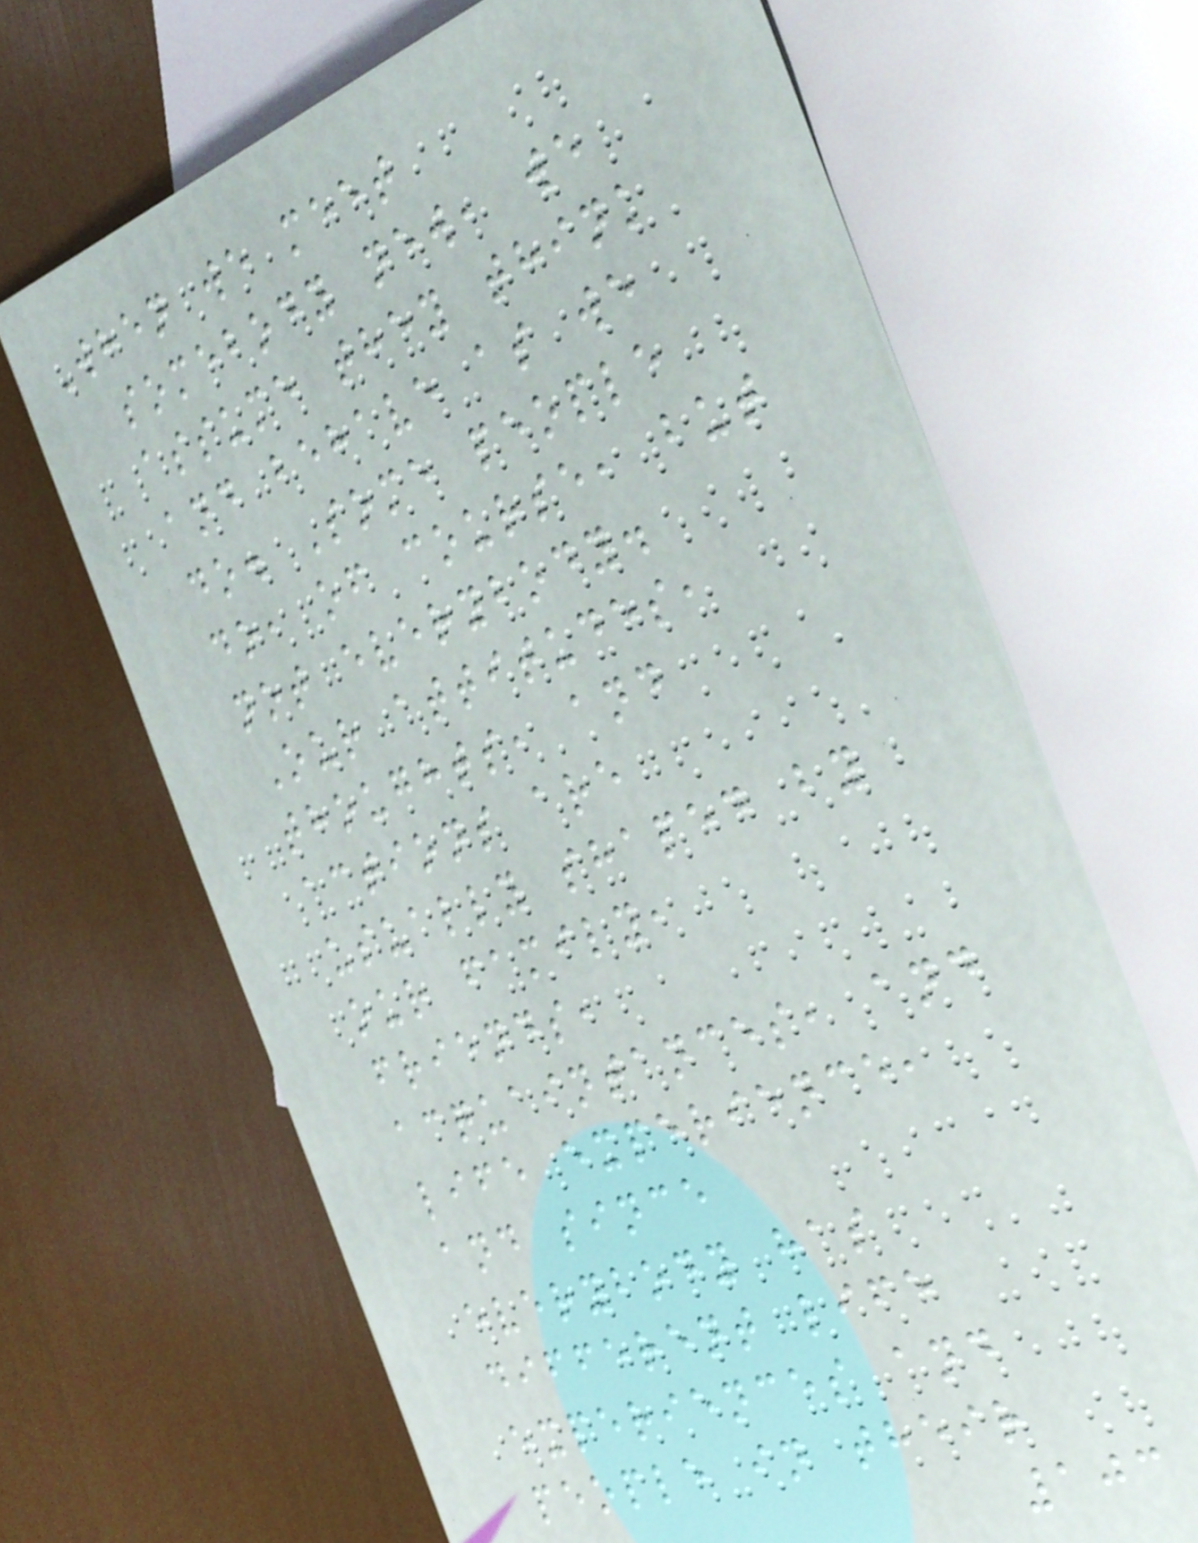When we meet
somebody new, we
assume they think
and behave as we
do. Some people
do, of course, but
not everybody.
Our attitudes,
thoughts, and
actions are
usually shaped by
our family,
friends,
acquaintances, and
life experience,
and since
everybody has
different life
experiences and
people in their
103
